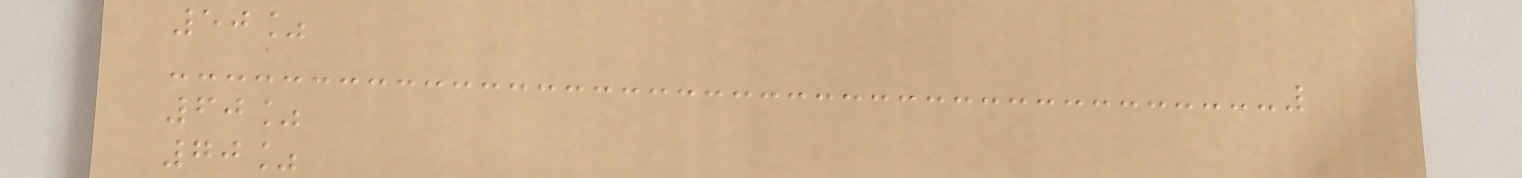50%
60%
70%
